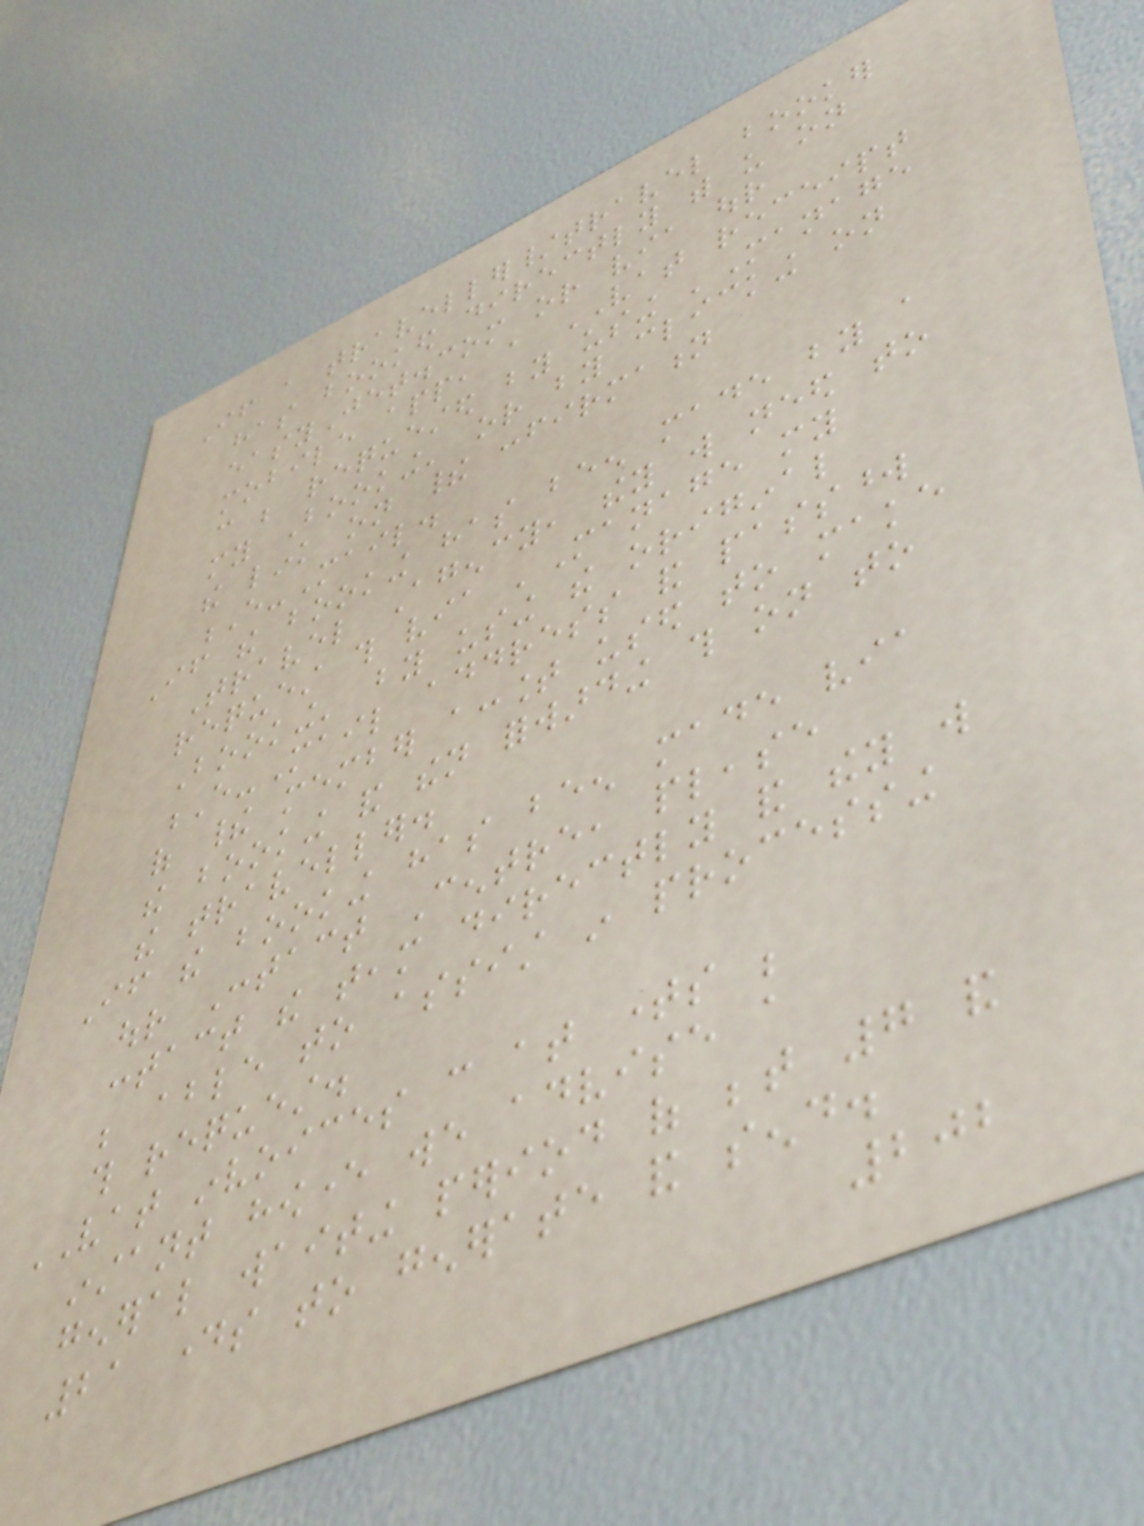If a traveller/travel booker
has booked directly with us on
easyJet.com or via our
mobile app, a VAT receipt
can be requested by using 'Manage
my Booking' or by clicking on
the link on their confirmation
E-Mail.
If the booking has been made by a
Travel Agency, they will need to
request this via 'Manage my
Booking' by using the original
E-Mail address and password
of their member account used to make
the booking and then forwarding this on to
the traveller.
If the booking has been made via
our Contact Centre, please
contact the team directly and they will
be able to assist in processing
this request.
VAT invoices can at times be
instant however we advise a
general waiting period of between 7 and
21 days to generate and send.
202
